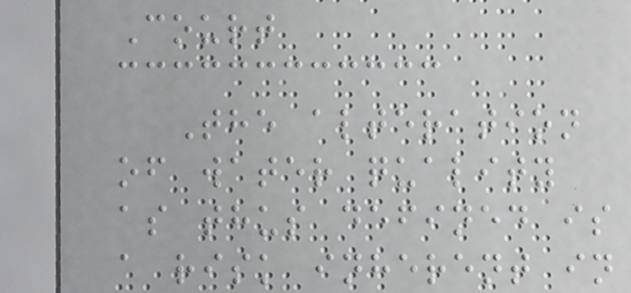Court
The alteration
of water quality
as thus defined is
a risk inherent in
